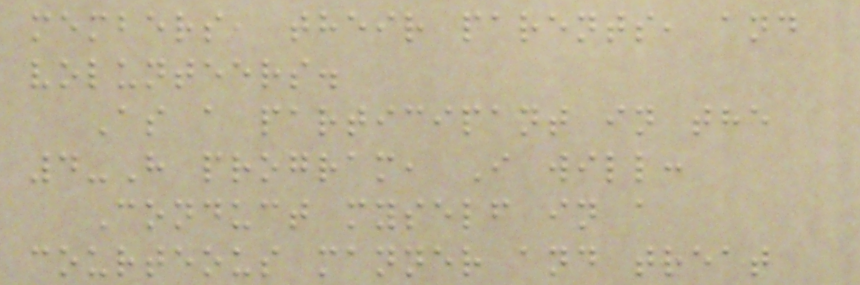members, their parents, and
volunteers.
As a participant in the
4-H program, I will:
Conduct myself in a
courteous manner and treat
